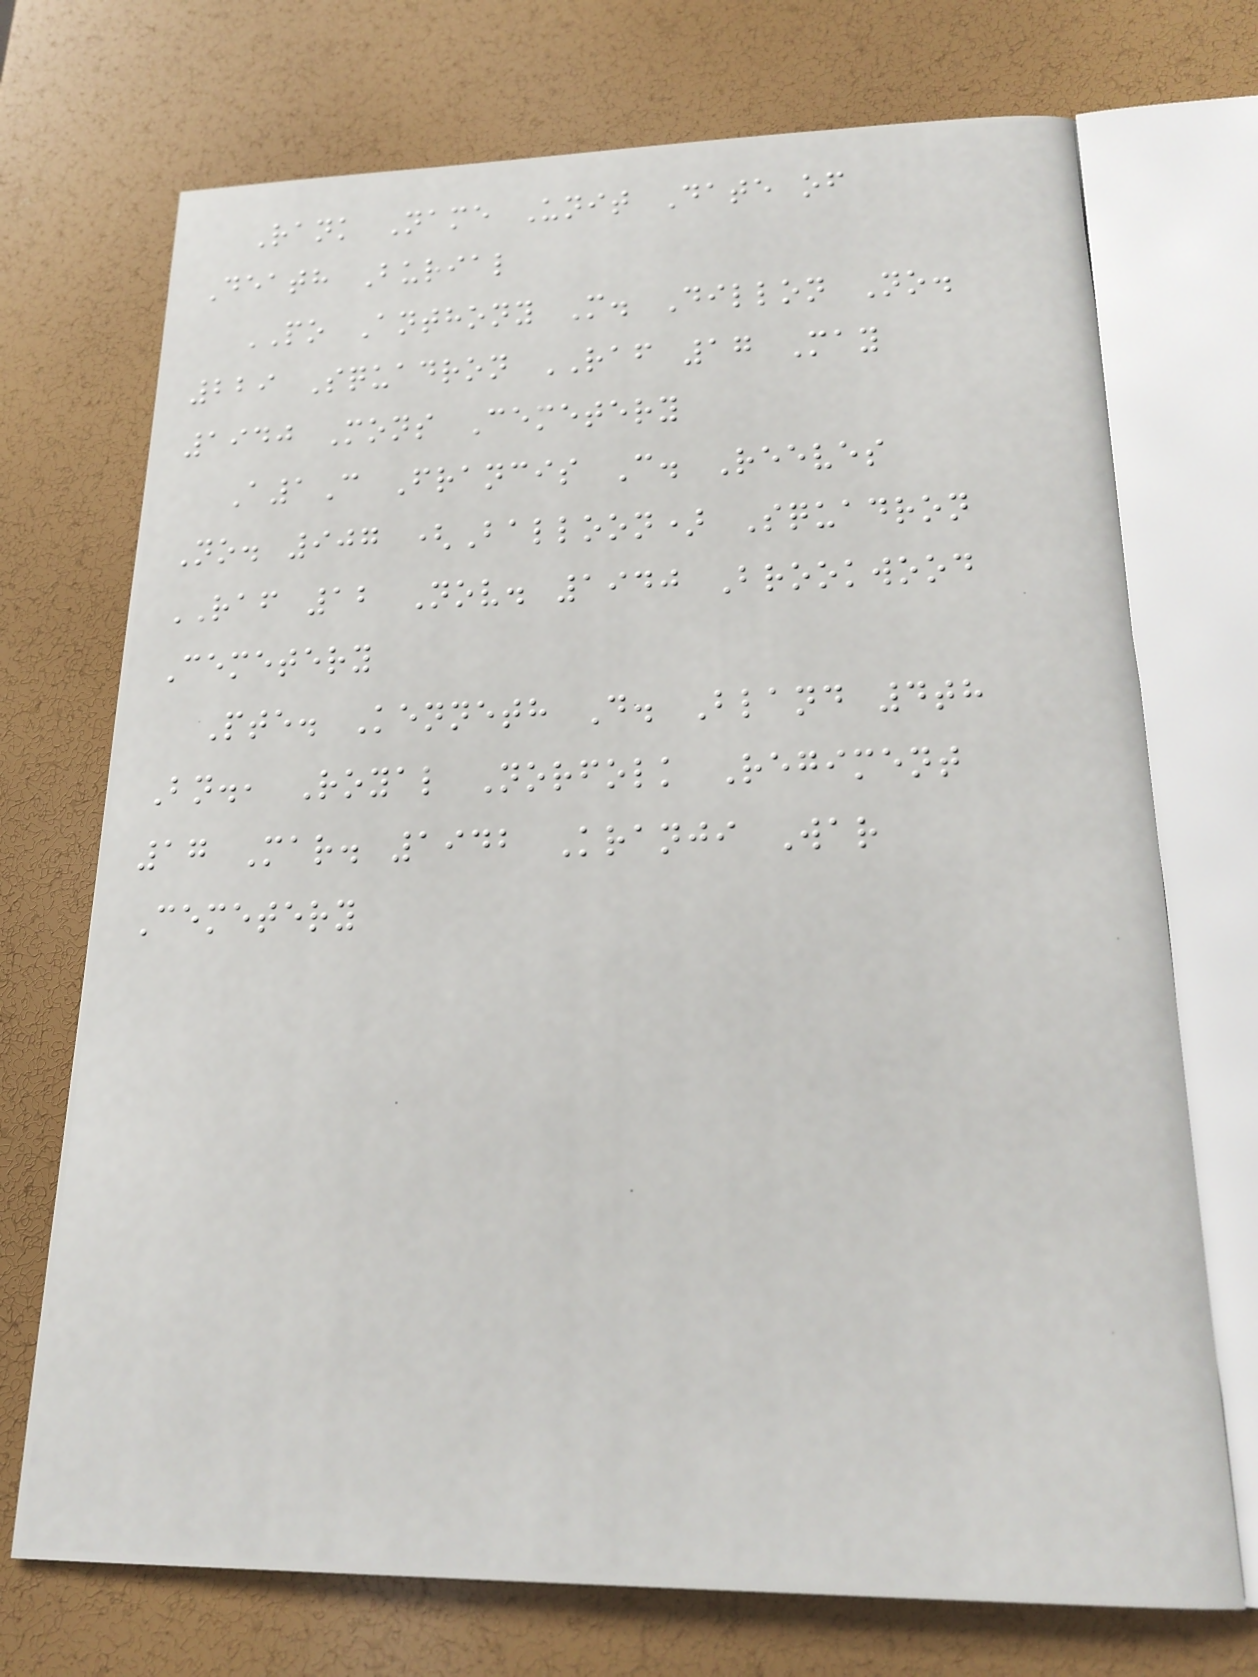Rank Name Unit Date of
Death Burial
PO Anthony M. Dillon No.
229 Squadron RAF 17 May
1940 Mons Cemetery
A1C Francis C. Reeves
No. 907 (Balloon) Squadron
RAF 12 Nov. 1940 Brookwood
Cemetery
Pte. Kenneth D. Bland 4th
Bn., Royal Norfolk Regiment
17 Mar. 1942 Kranji War
Cemetery
